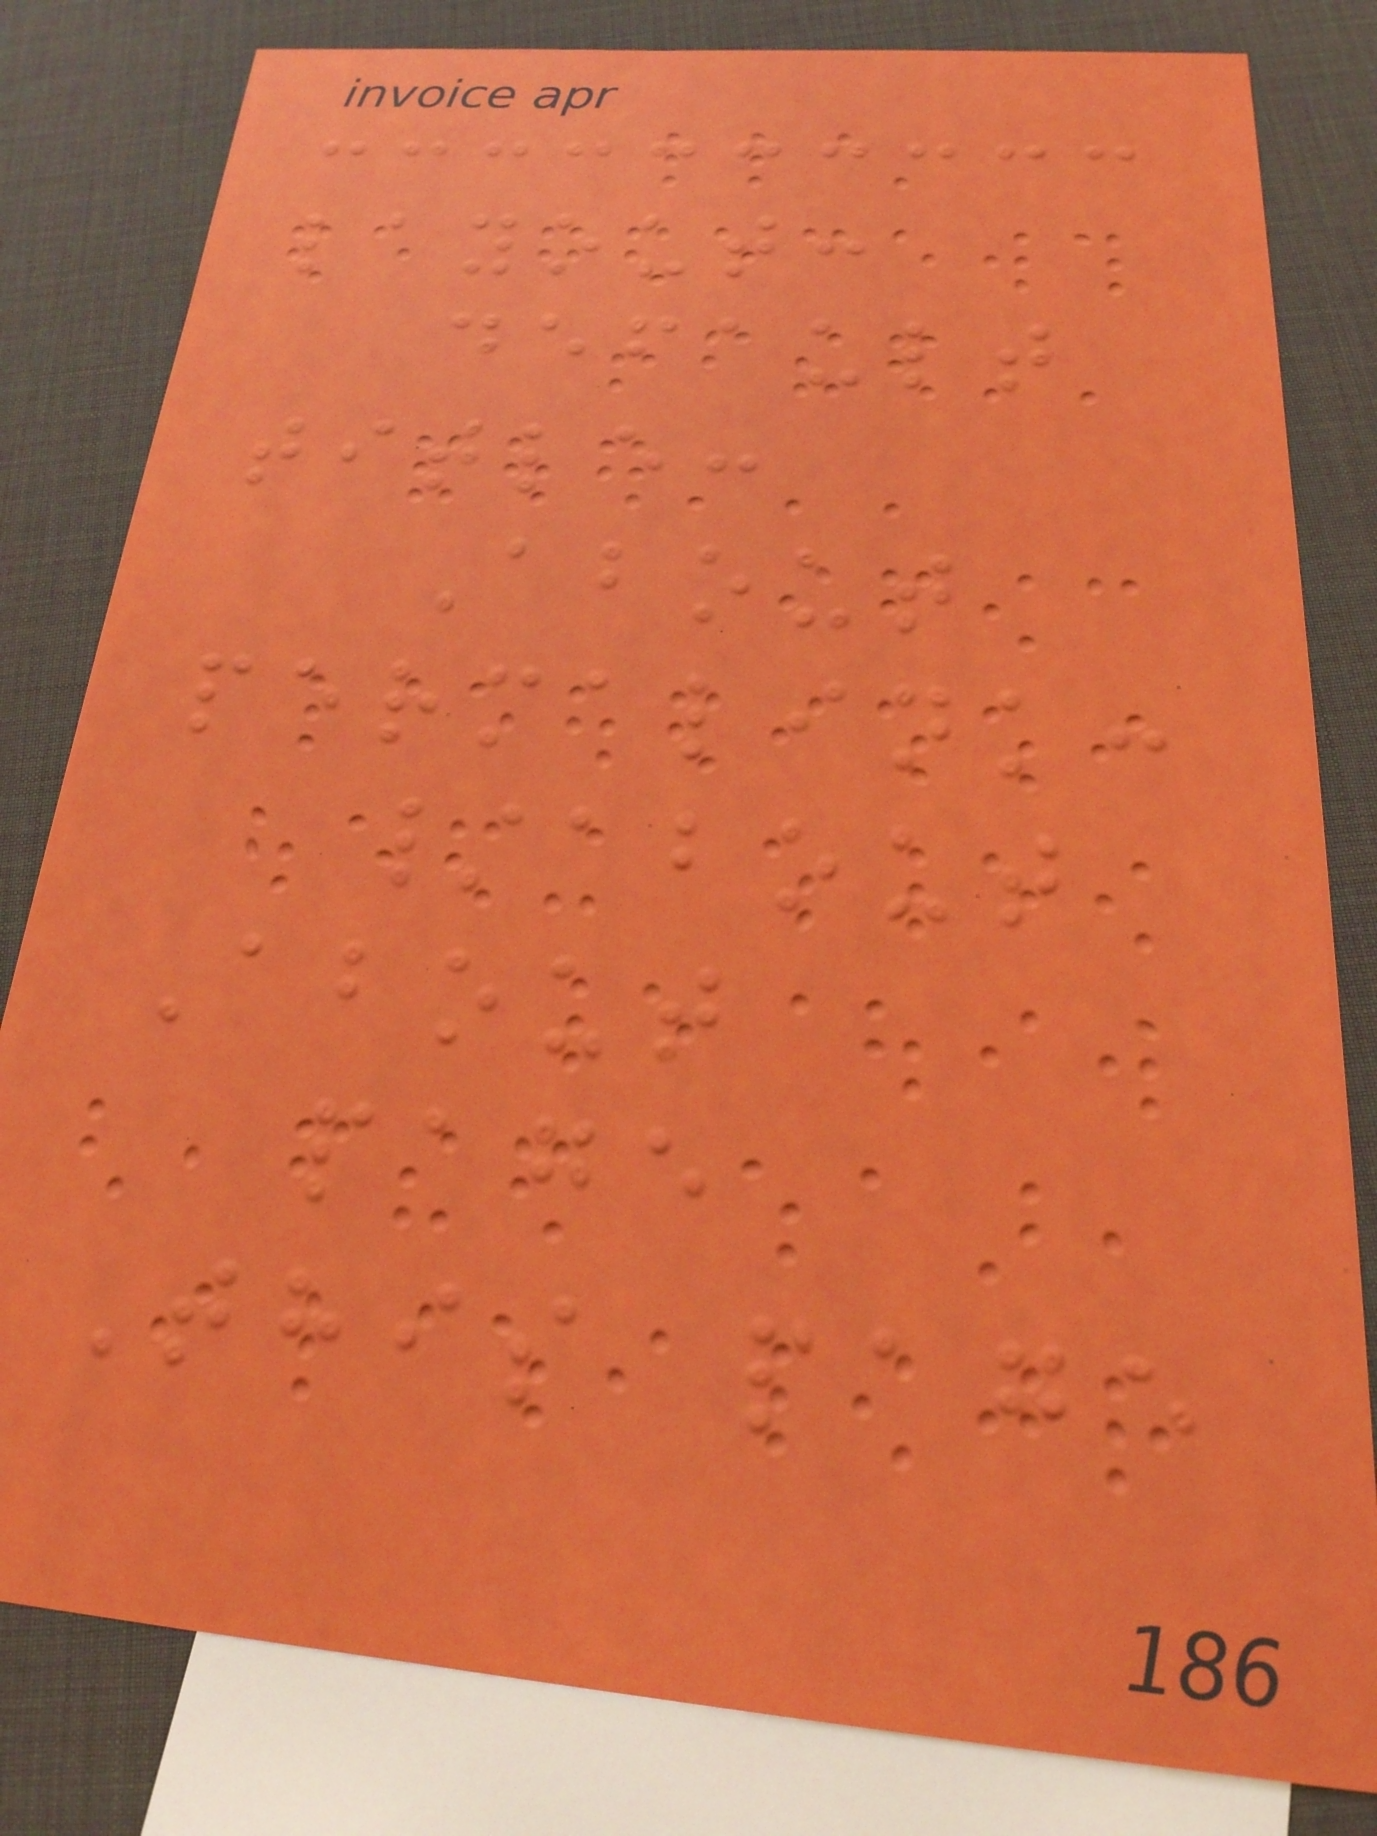layout:
default
title:
About
permalink:
/about
About
page
This page
